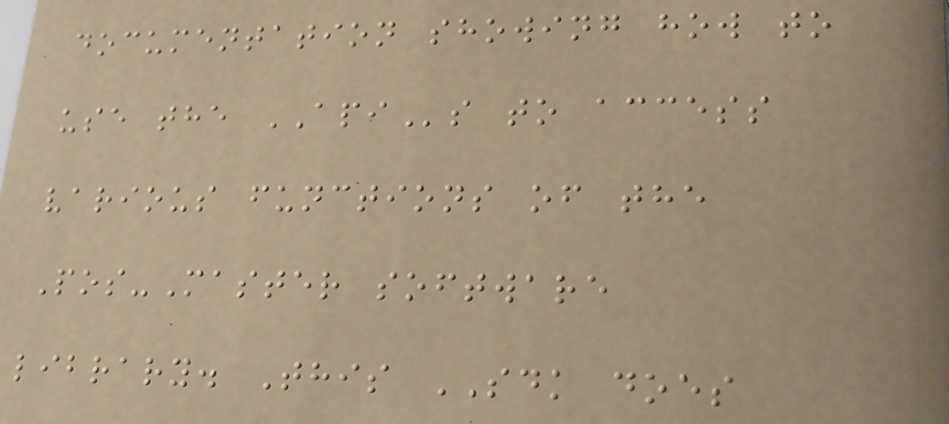documentation showing how to
use the APIs to access
various functions of the
Pos-Master software
library. This SDK does
